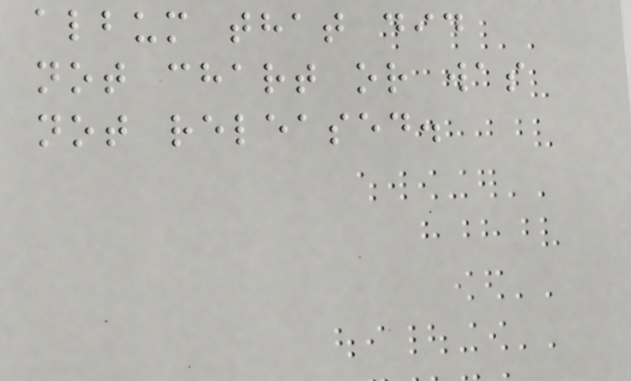album that did
not chart or was
not released.
